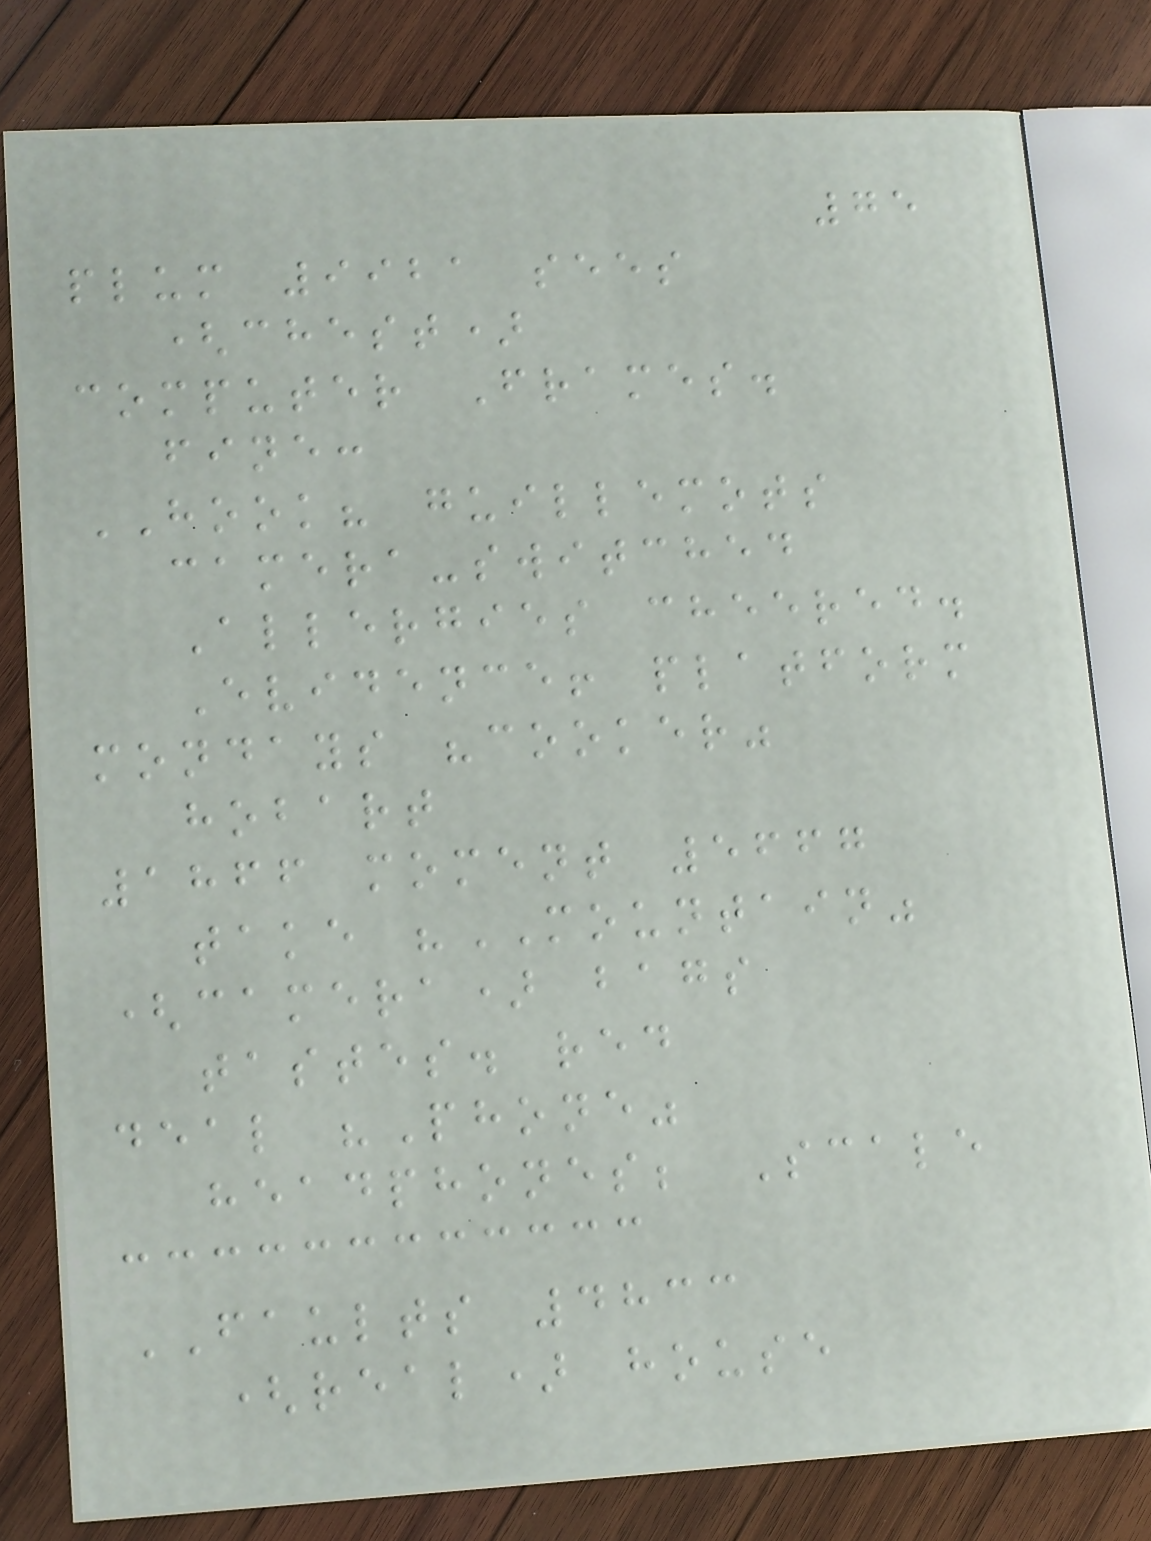75
plum 9921 sees
(chest)
computer Frames.
fine:
HOOK? guillemots
camera-switched
Allergies cheered.
Evidence! platform
mondays "cooker"
hobart
1866 moment 5667
take "MOUNTAIN"
(camera) bags
tastes. red
deal "Phone"
headphones; Scale
FAULTS 4833
(real) house
